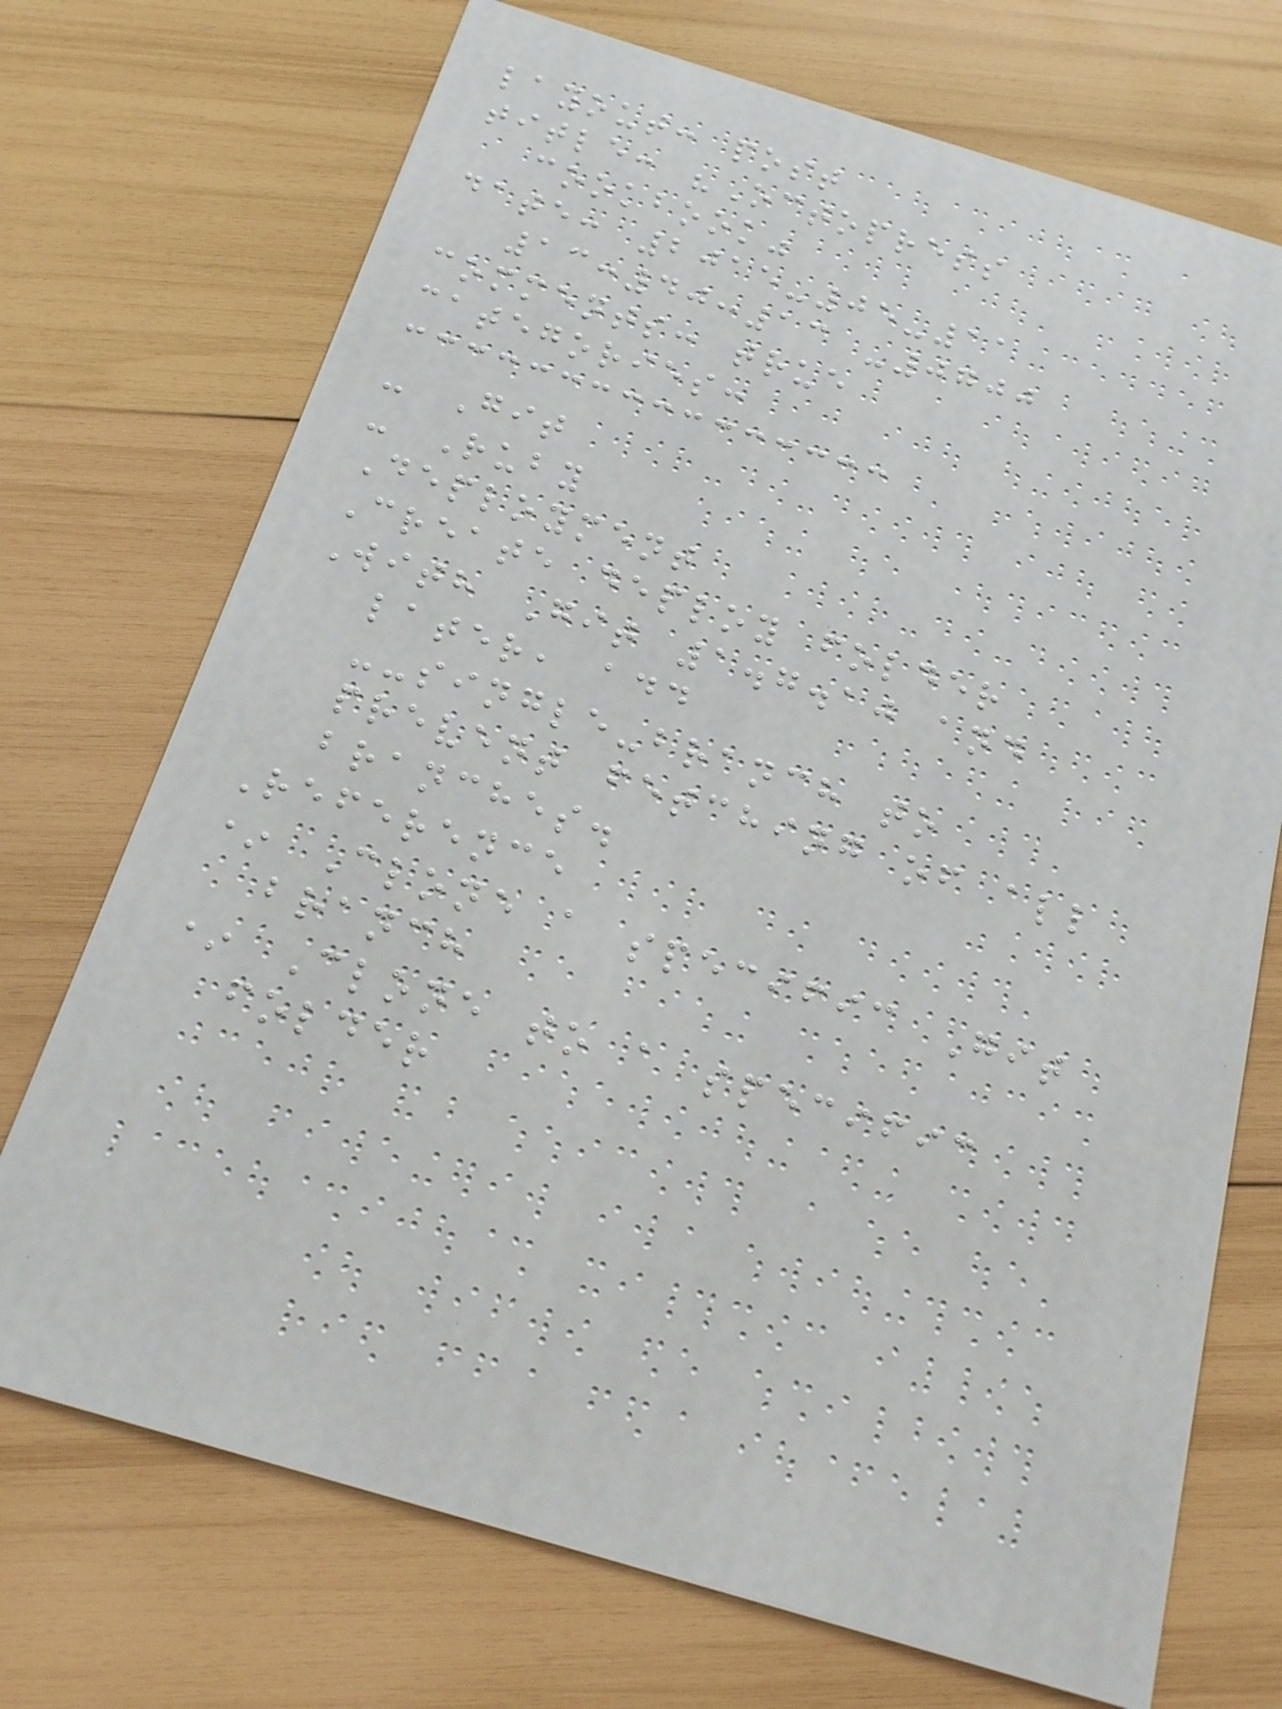layout: post
title: "Octopress
cookbook"
date: 2015-05-11
13:40:13 -0700
comments: true
categories:
- Git
- Ruby
Deployment
Create deploy folder
With Git 1.7.10 and
later, add
--single-branch to
prevent fetching of all
branches.
Reference
* Clone a specific Git
branch
* Clone to a specific
folder
